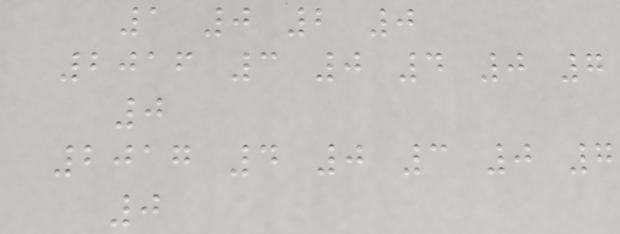1 0 2 0
2016 3 0 4 0 7
0
2017 4 0 3 0 7
0
